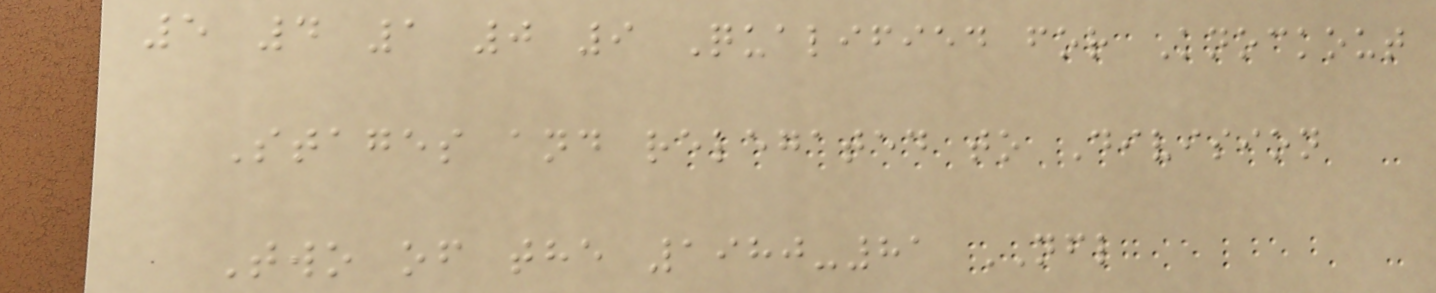5 4 1 0 9 Qualified for Knockout
Stages and relegated to Division
Two of the 1980-81 NFL
